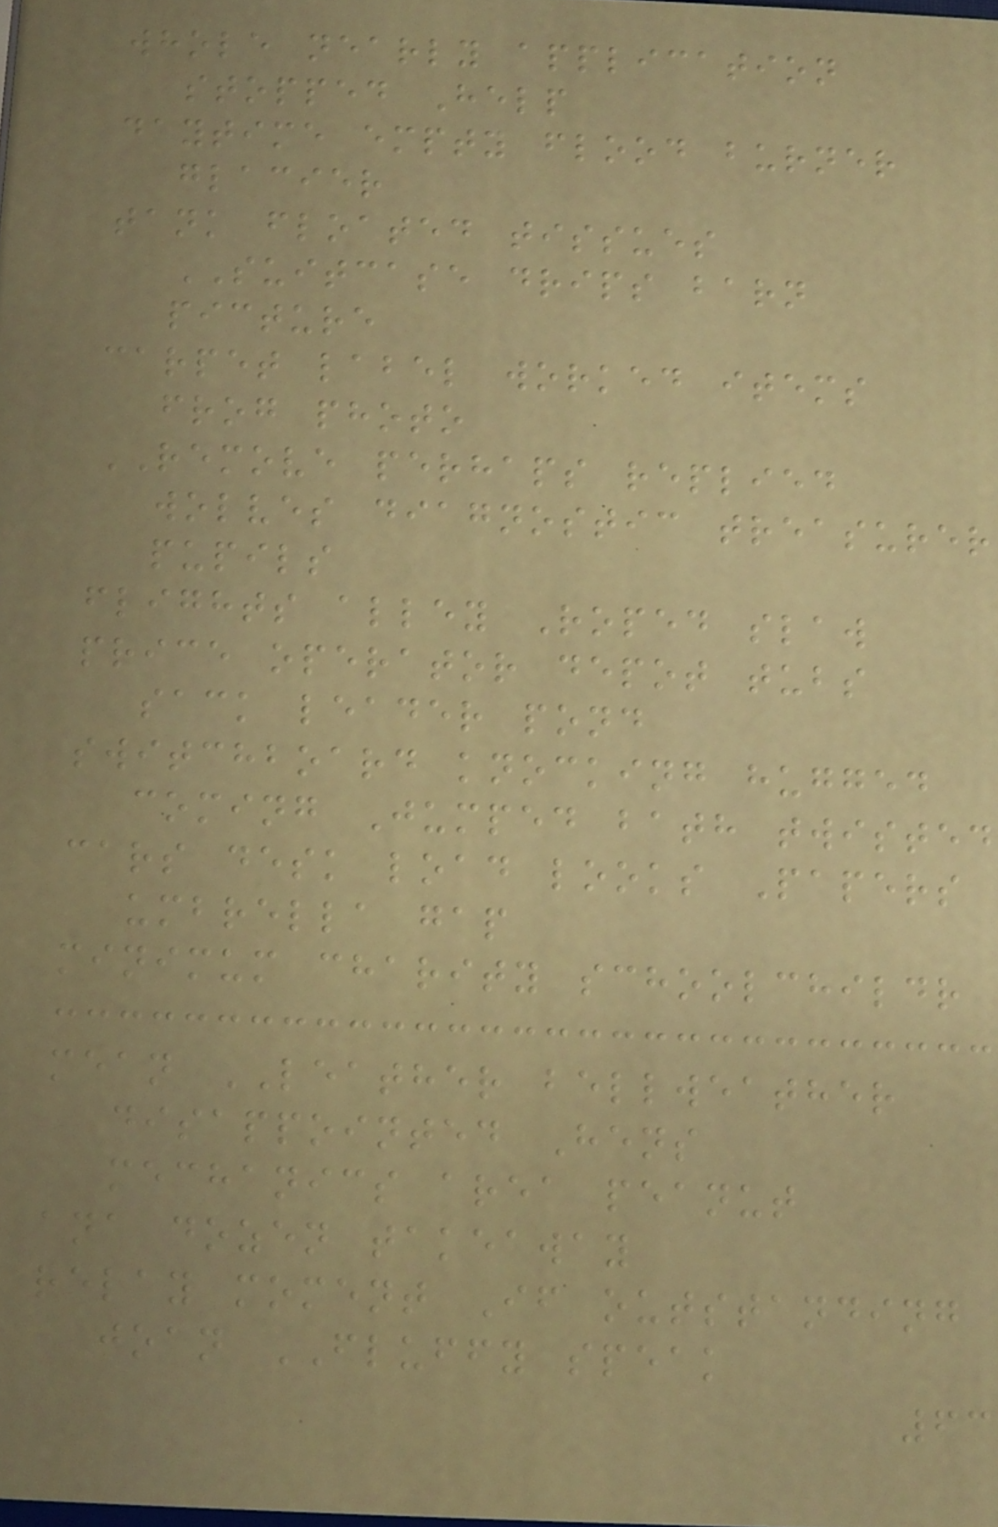whole nearly application
stopped Help
daytime empty flood burner
glacier
tank floated tissues
SUITCASE drips barn
picture
carpet label worked items
frog photo
REMOVE perhaps replied
wolves diagnostic treasurer
pupils
flights alley Roped slaw
price operator depot tubs
sack leader pond
switchboard knocking hugged
coming Jumped bath twisted
cars desk load looks Papers
umbrella gap
minimum charity schoolchildr
mean LEATHER bellweather
disappointed Hens
mechanics area peanut
ana dozen takeaway
relay moment If outstanding
joan FLUFFY speak
63
